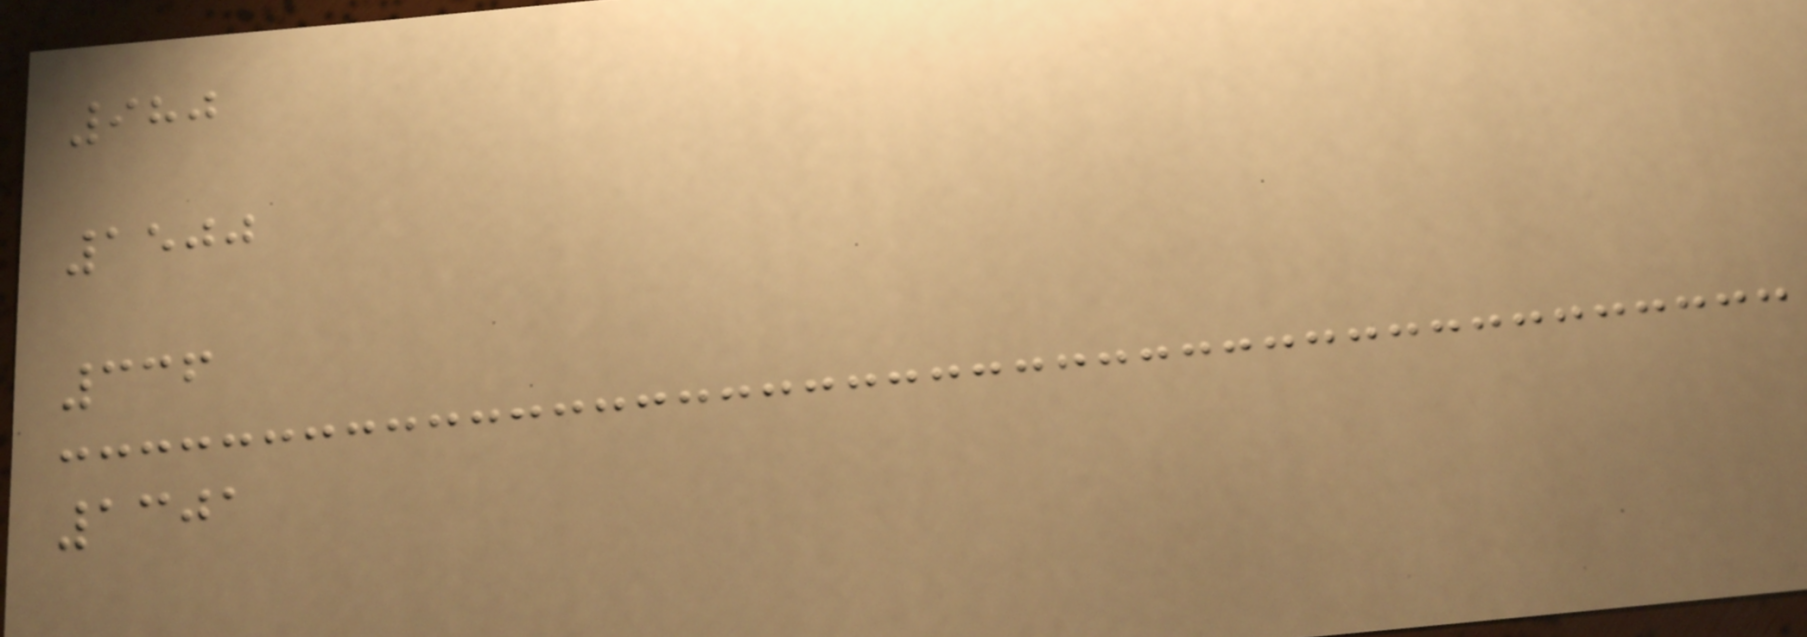980
1500
336
1301
